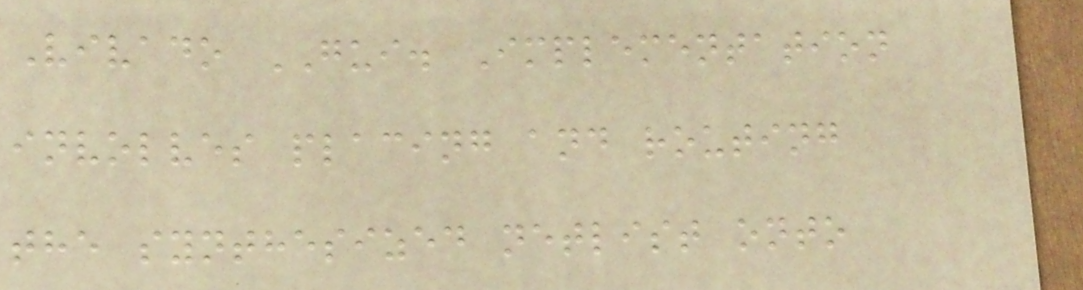Vivado GUI. Implementation
involves placing and routing
the synthesized netlist onto
